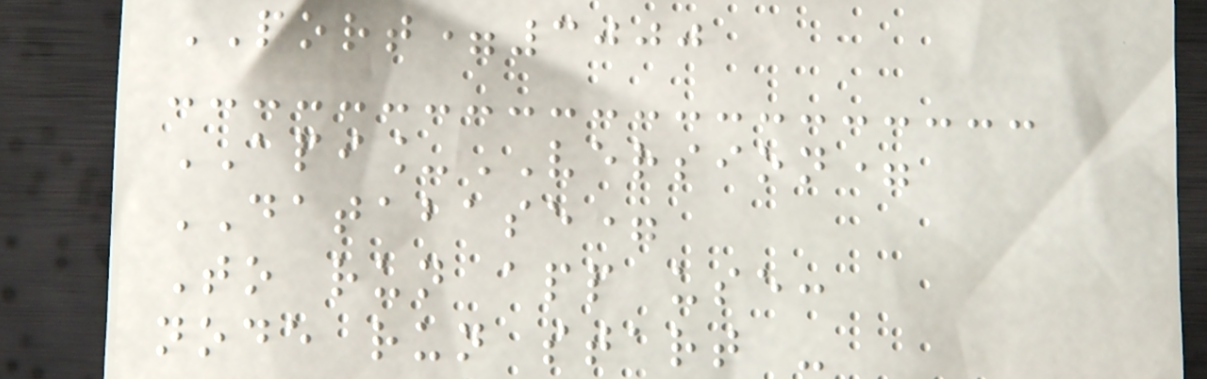PORT=3000
API_VERSION=
DATABASE=
To run app use:
node run start -
